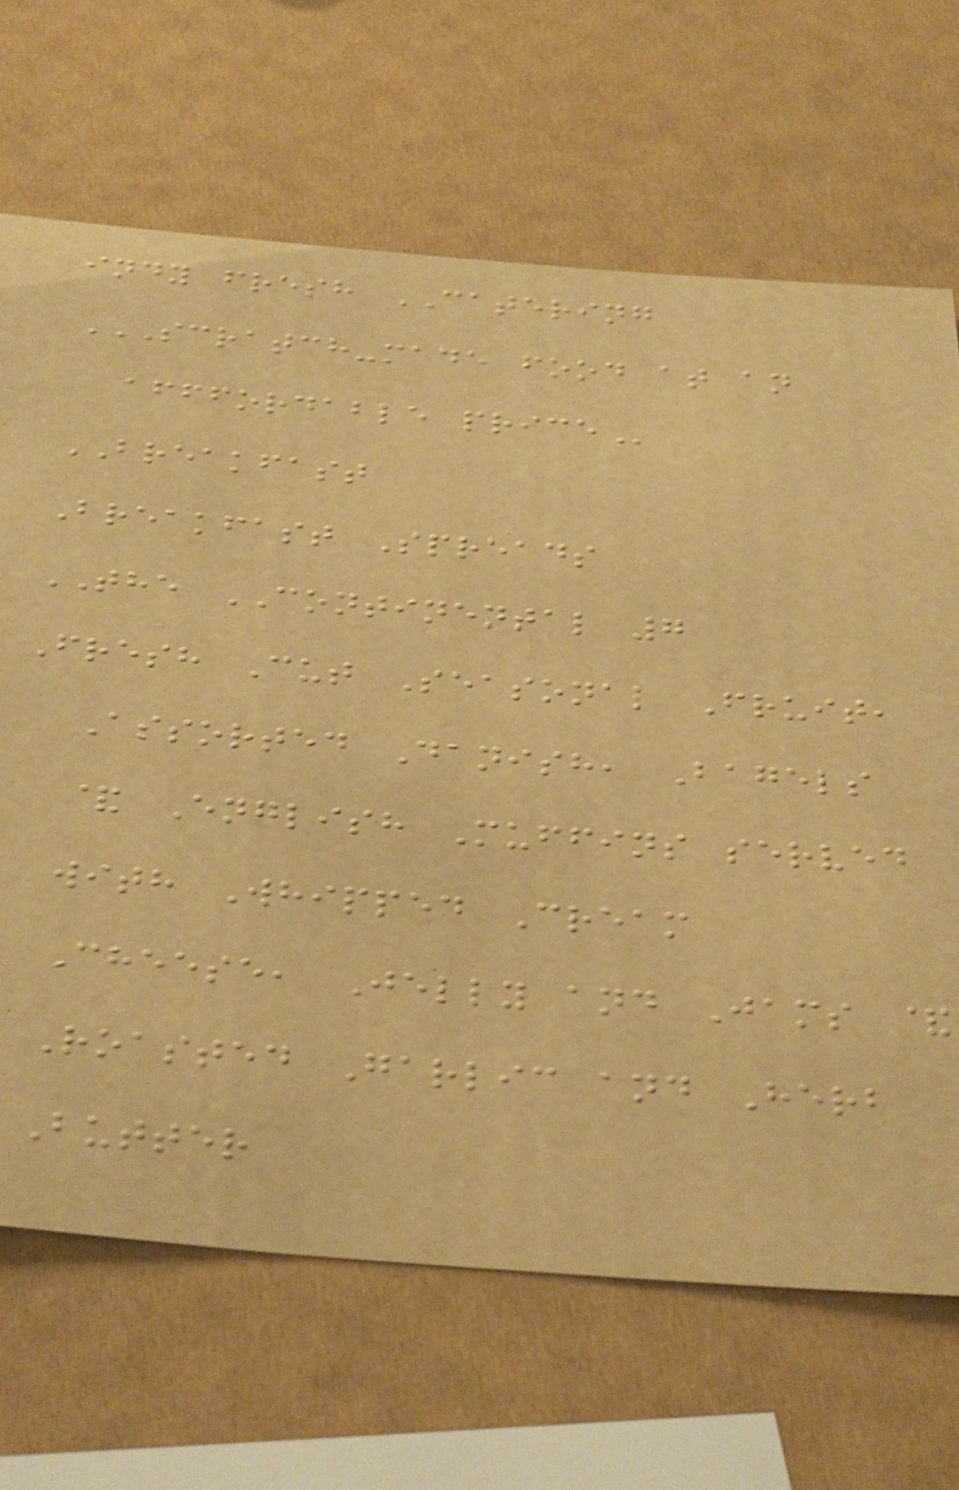indy fresh CATERING
SCRATCH-MADE FOOD AT AN
AFFFORDABLE PRICE
BREAKFAST
Breakfast Spreads
THE CONTINENTAL 7
Fresh Cut Seasonal Fruit,
Assorted Danish, Bagels
& English Muffins served
with Whipped Cream
Cheese, Jelly and Jams &
Roasted Garlic and Herb
Butter
